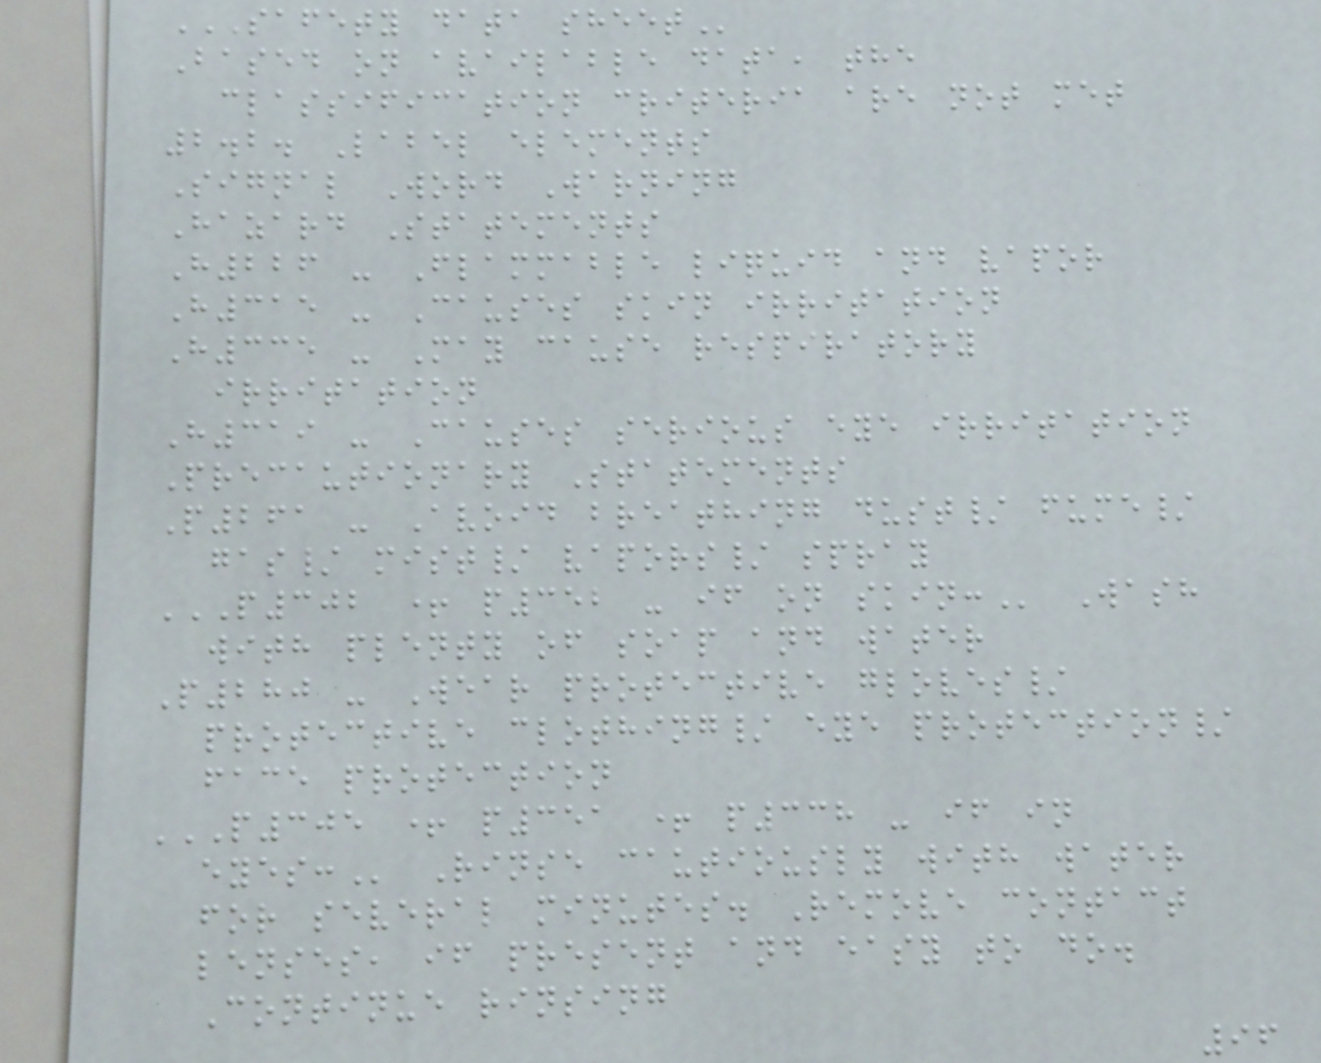SAFETY DATA SHEET
Based on available data, the
classification criteria are not met
2.2. Label elements
Signal Word Warning
Hazard Statements
H226 - Flammable liquid and vapor
H315 - Causes skin irritation
H335 - May cause respiratory
irritation
H319 - Causes serious eye irritation
Precautionary Statements
P261 - Avoid breathing dust/ fume/
gas/ mist/ vapors/ spray
P302 + P352 - IF ON SKIN: Wash
with plenty of soap and water
P280 - Wear protective gloves/
protective clothing/ eye protection/
face protection
P305 + P351 + P338 - IF IN
EYES: Rinse cautiously with water
for several minutes. Remove contact
lenses, if present and easy to do.
Continue rinsing
96
